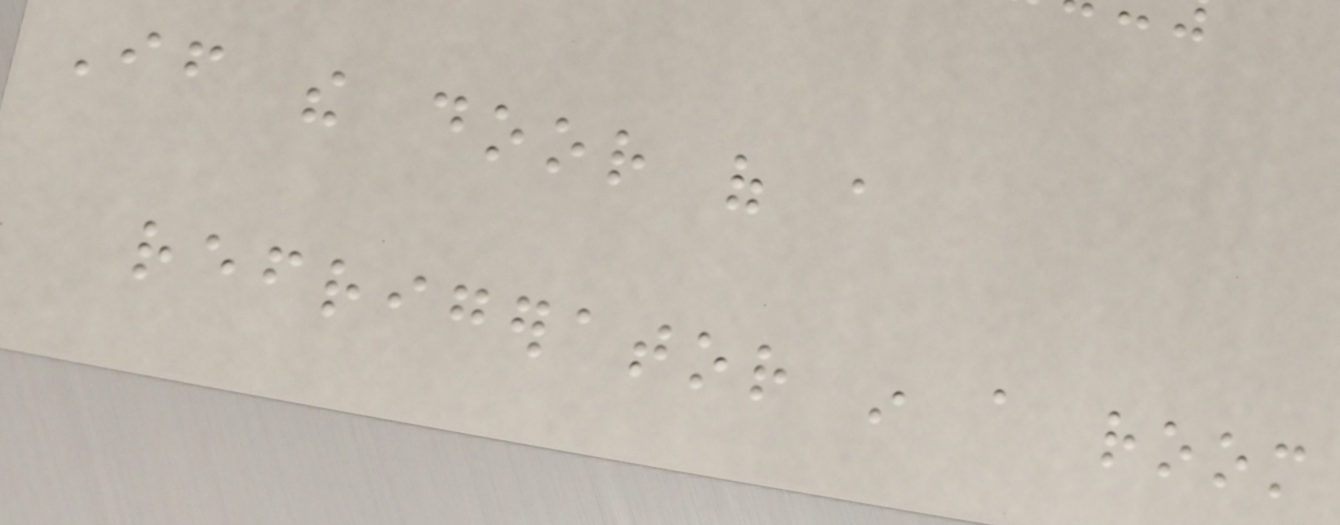If the door of a
refrigerator in a room
